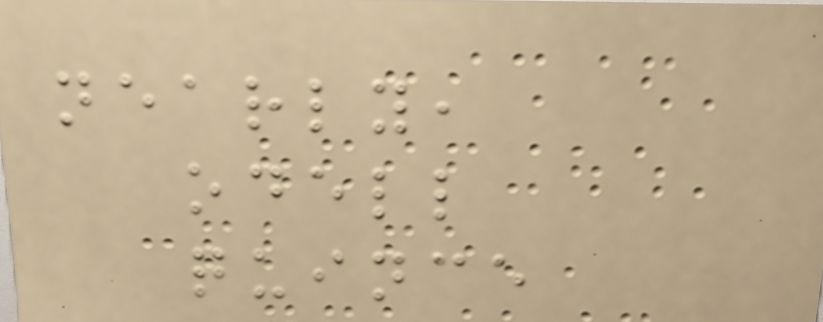nearly,
odell
quince
